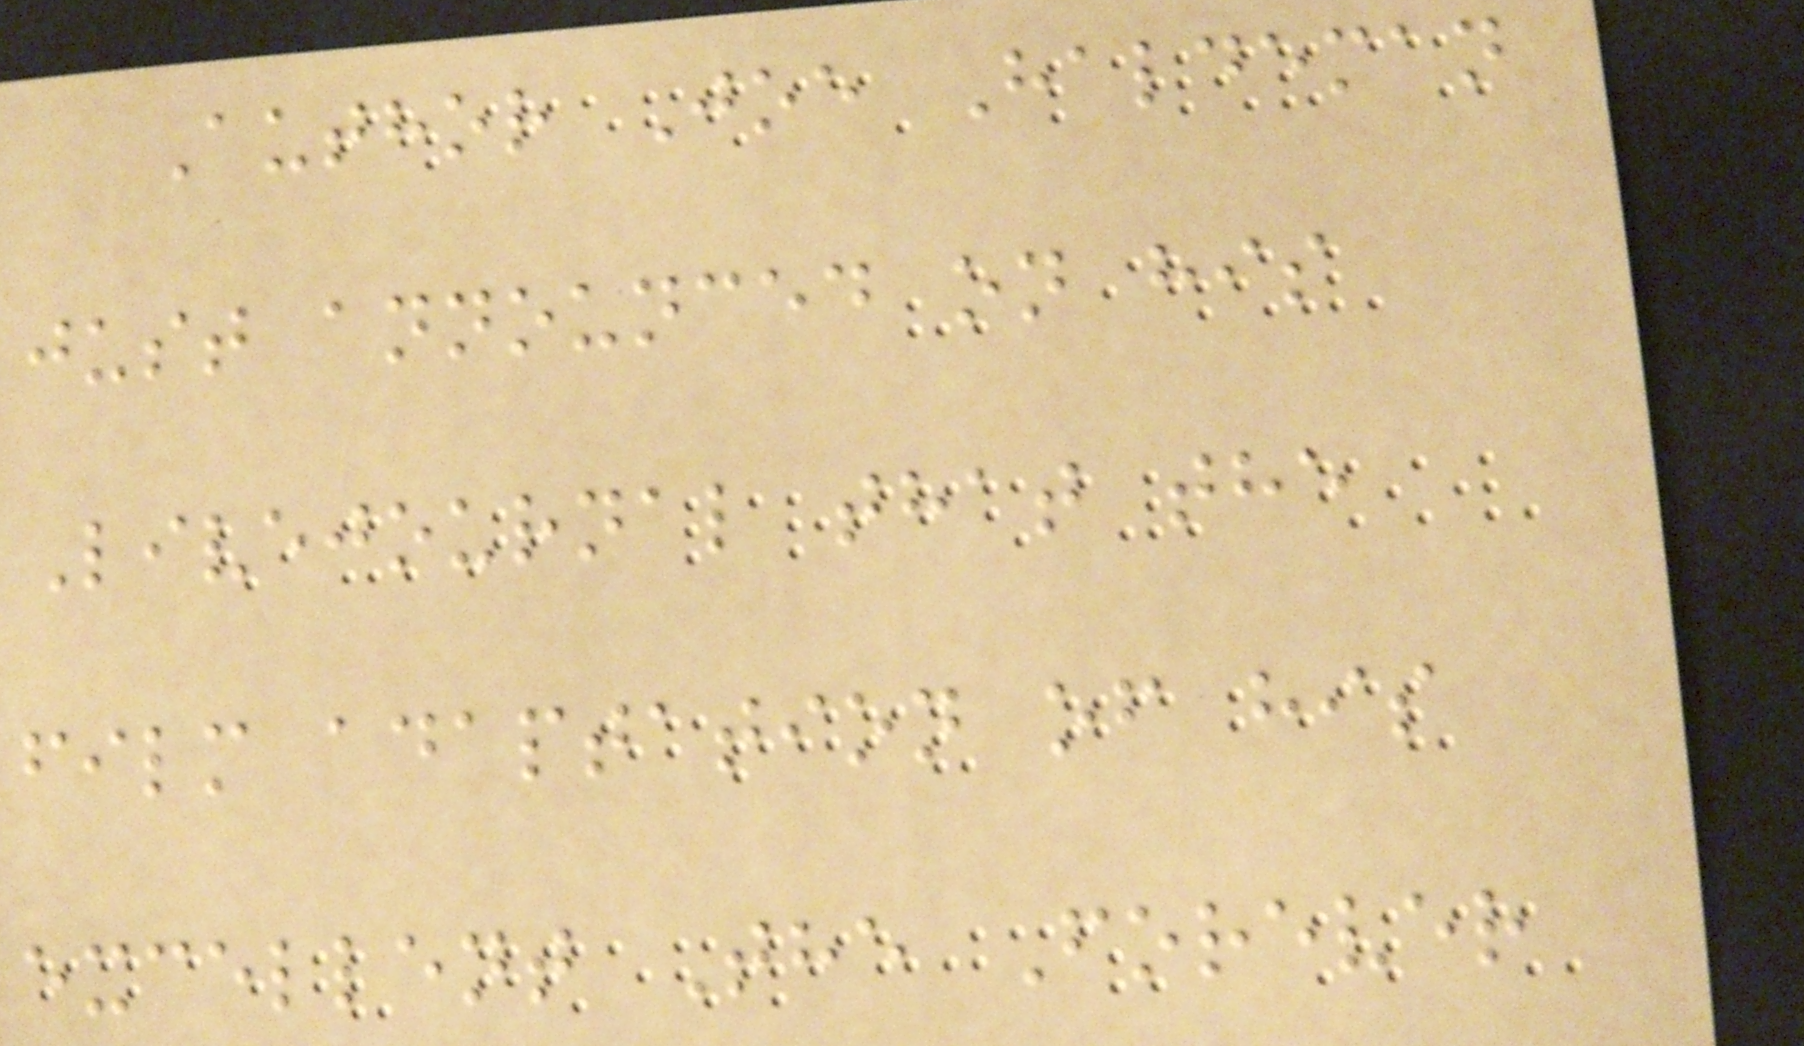Author Joe Haldeman
just announced on his
Livejournal that the
film adaptation of his
excellent The Forever
